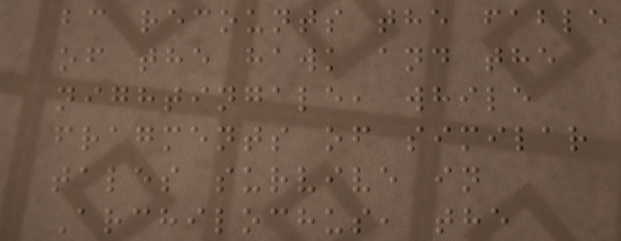bc recounts the fable
of the hawk and the
nightingale, while
fragments of similar
tales survive in
Archilochus, the
